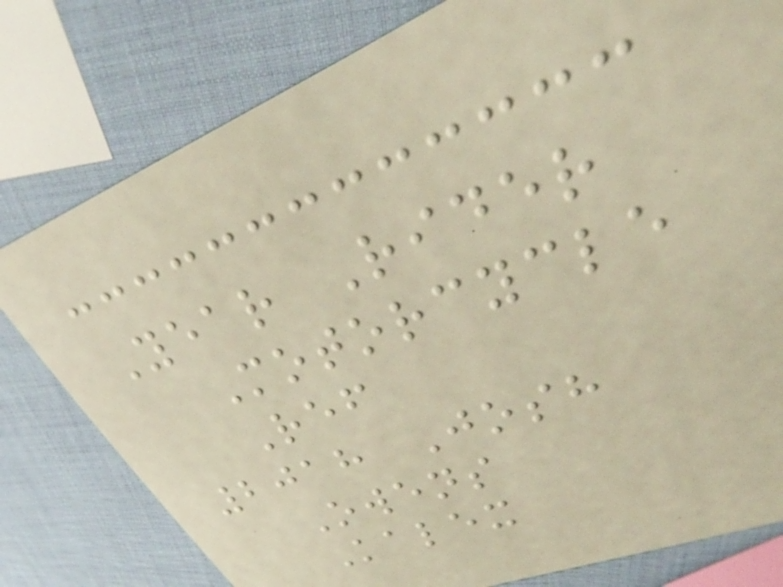Year Rider
Motorcycle
Ref
2018 Josh
Owens
Kalex
